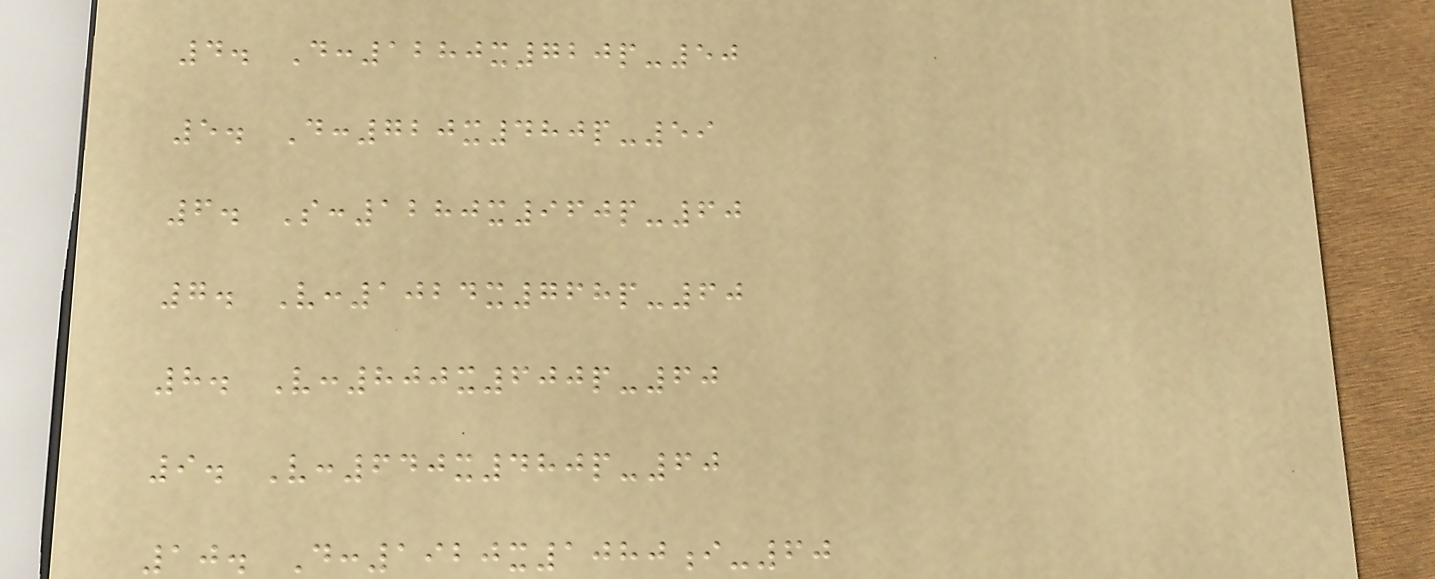4. D:1280x720p-50
5. D:720x480p-59
6. S:1280x960p-60
7. V:1024x768p-60
8. V:800x600p-60
9. V:640x480p-60
10. D:1920x1080i-60
